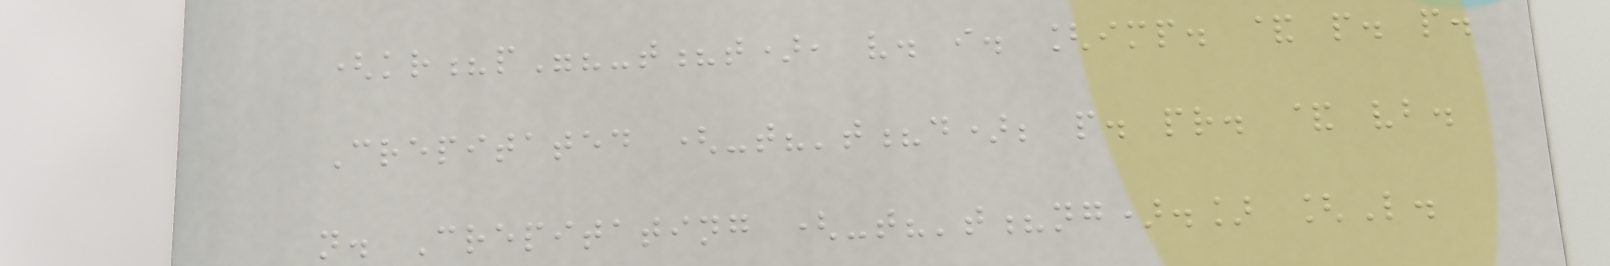(kr?p"?-t?t), v. i. [imp. & p. p.
Crepitated (-t?'t?d); p. pr. & vb.
n. Crepitating (-t?'t?ng).] [L.
